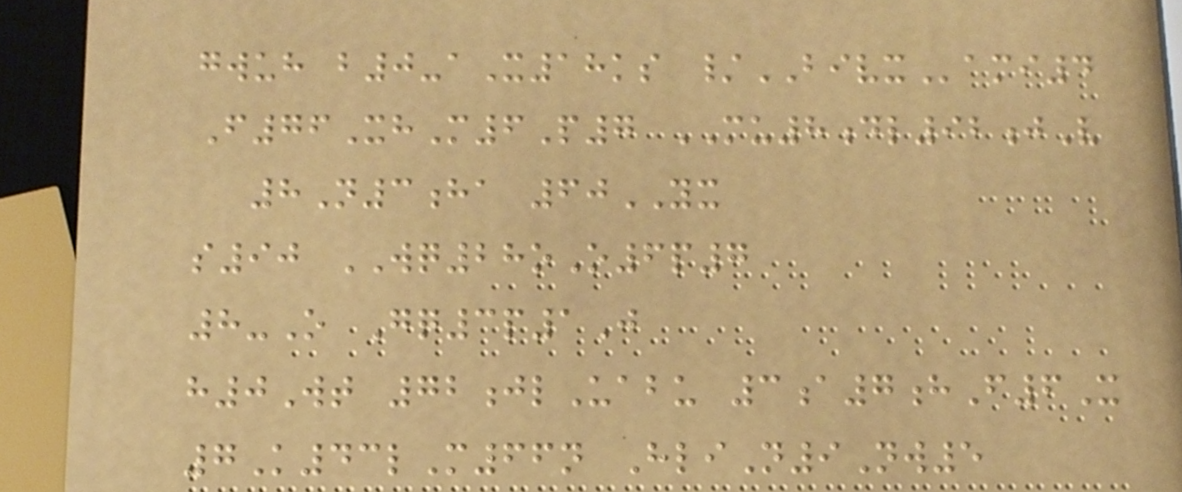gwuh b0-aX18ks /BIVXami4
F76XhM6P7 MU8dl92jV
8N3ha 60YX
s90 WQ28oO6p7
8-O Gq3p1J
h0Wt 72jlUabu 3a7hF6X
7K43lM66n HliN9Nw5
